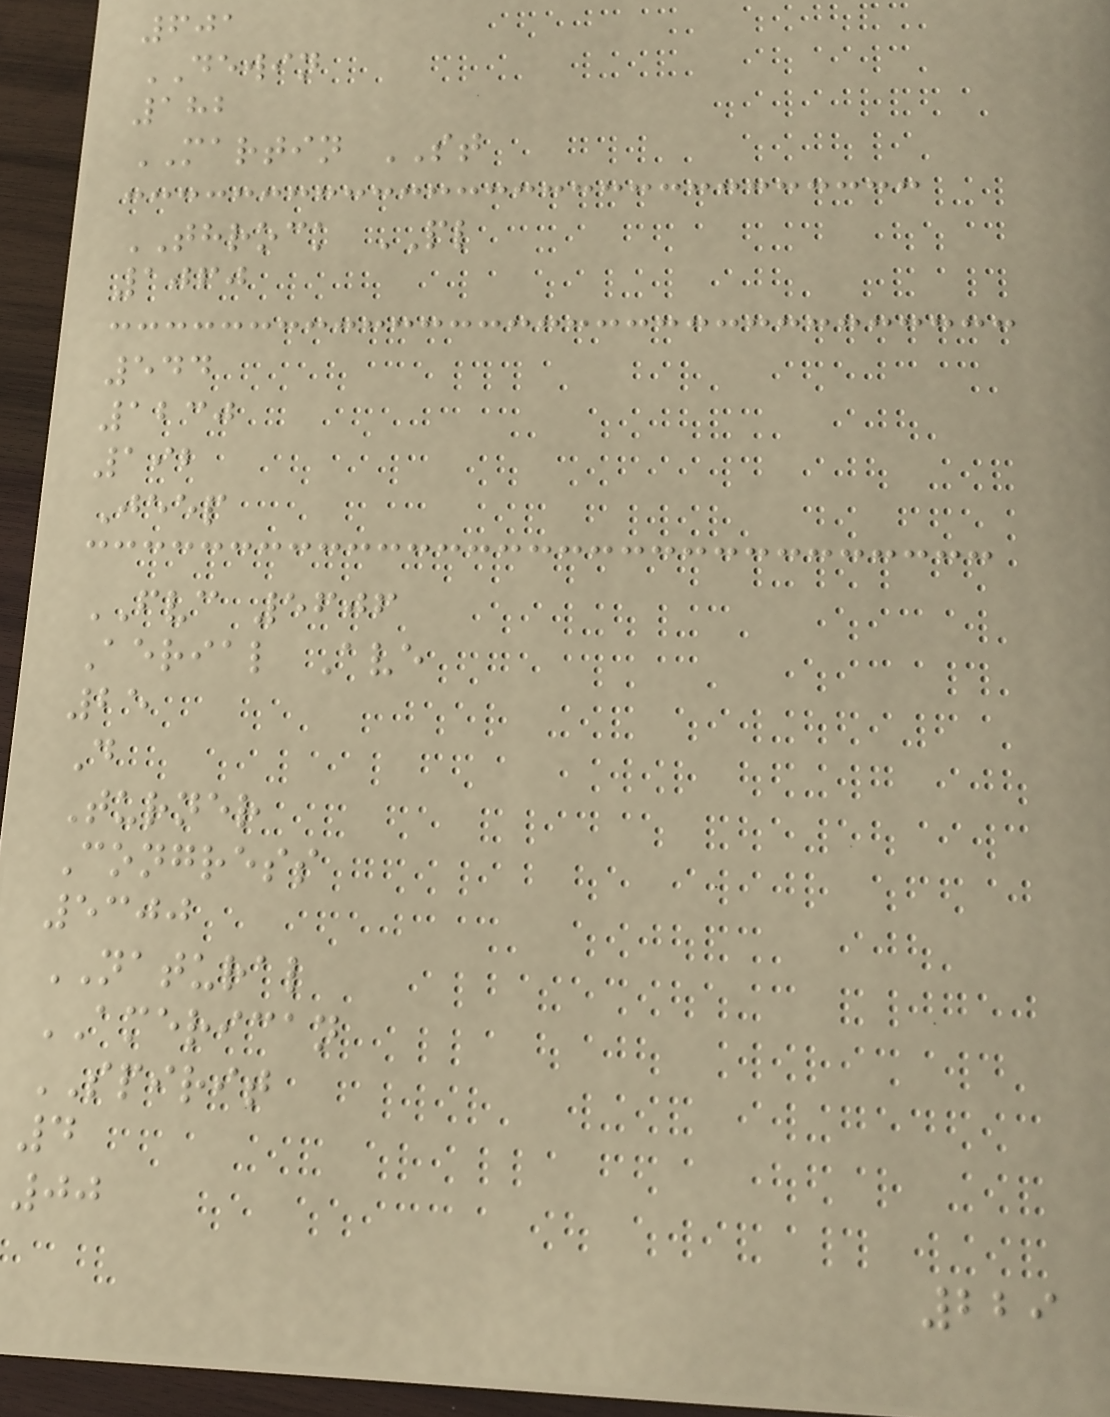601
DEWIN
182
MARTIN ST
THROCK PL
1060
544
1230
192
Jeep
FVC 5606
Aerial Ave
25
D
Turner
Congress
5300
NATURAL
AMERICAN
SPIRIT
4
00
229
